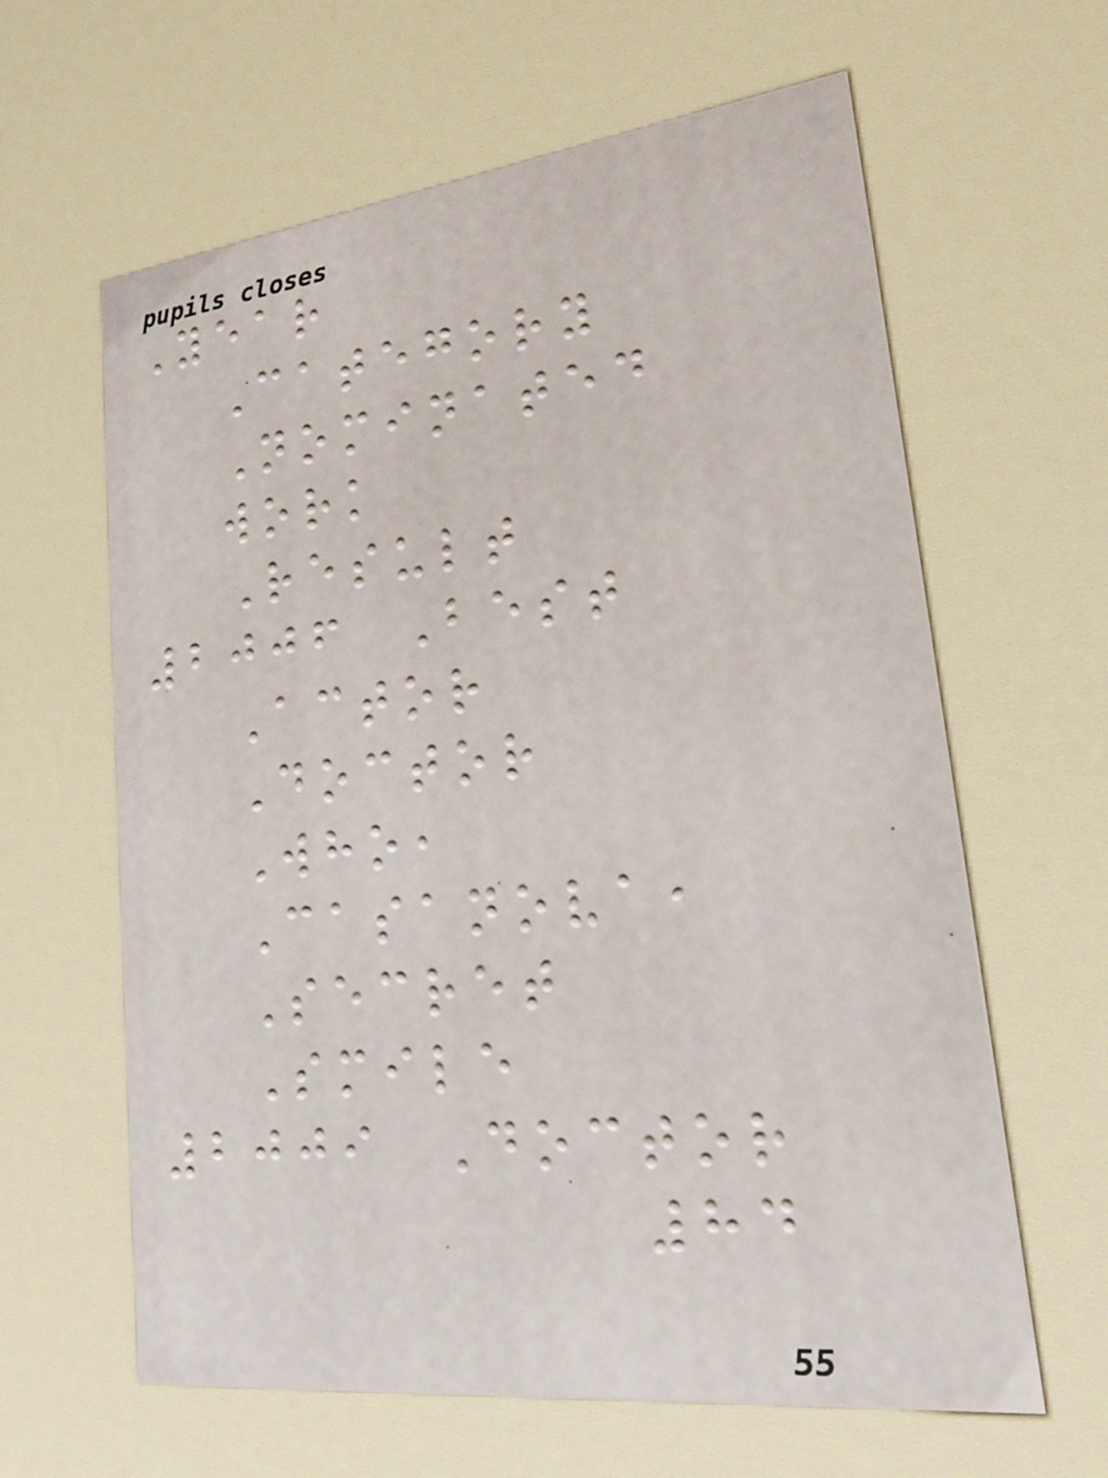Year
Category
Nominated
work
Result
2006 Best
Actor
Doctor
Who,
Casanova,
Secret
Smile
2009 Doctor
84
